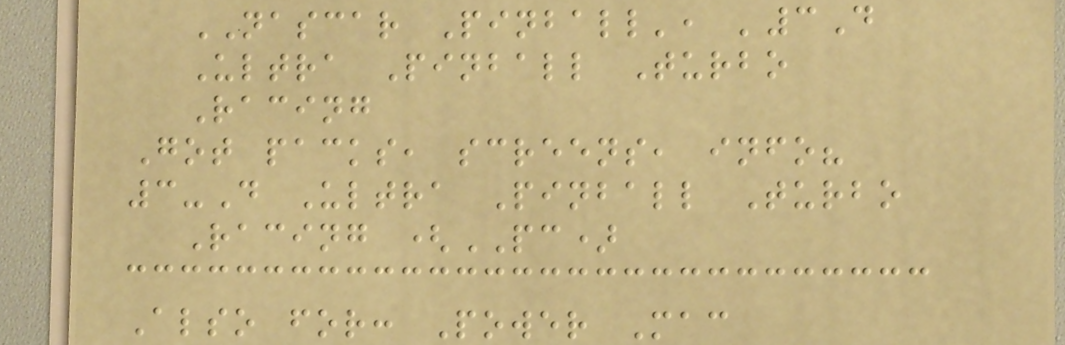NASCAR Pinball', '3D
Ultra Pinball Turbo
Racing
Got packs, screens, info?
3-D Ultra Pinball Turbo
Racing (PC)
Also for: Power Mac
